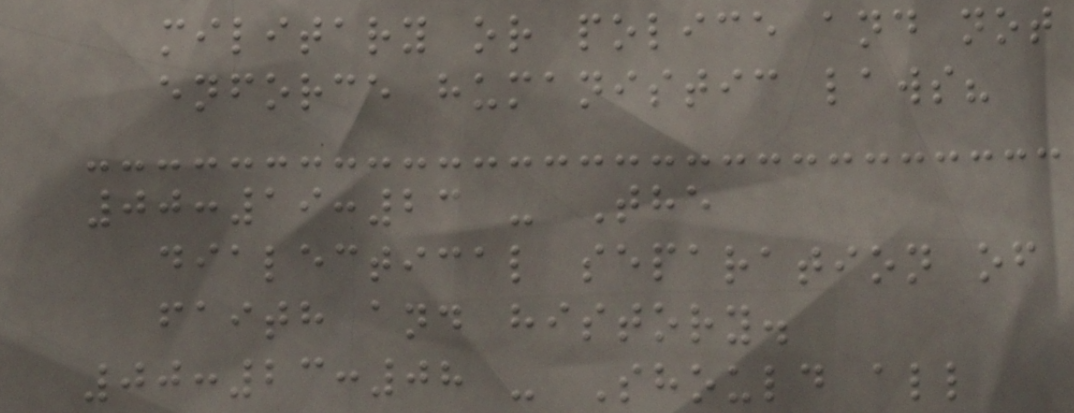military or police and not
enforce humanistic laws?
00:19:23 - The
dialectical separation of
faith and history.
00:23:08 - Should all
